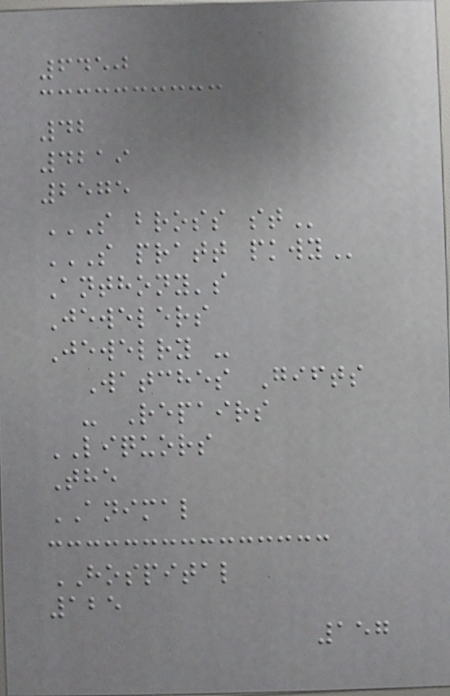6450
42
4219
2575
S BROSS ST
S PRATT PKWY
Anthony's
Jewelers
Jewelry -
Watches Gifts
- Repairs
LIQUORS
The
ANIMAL
HOSPITAL
125
157
